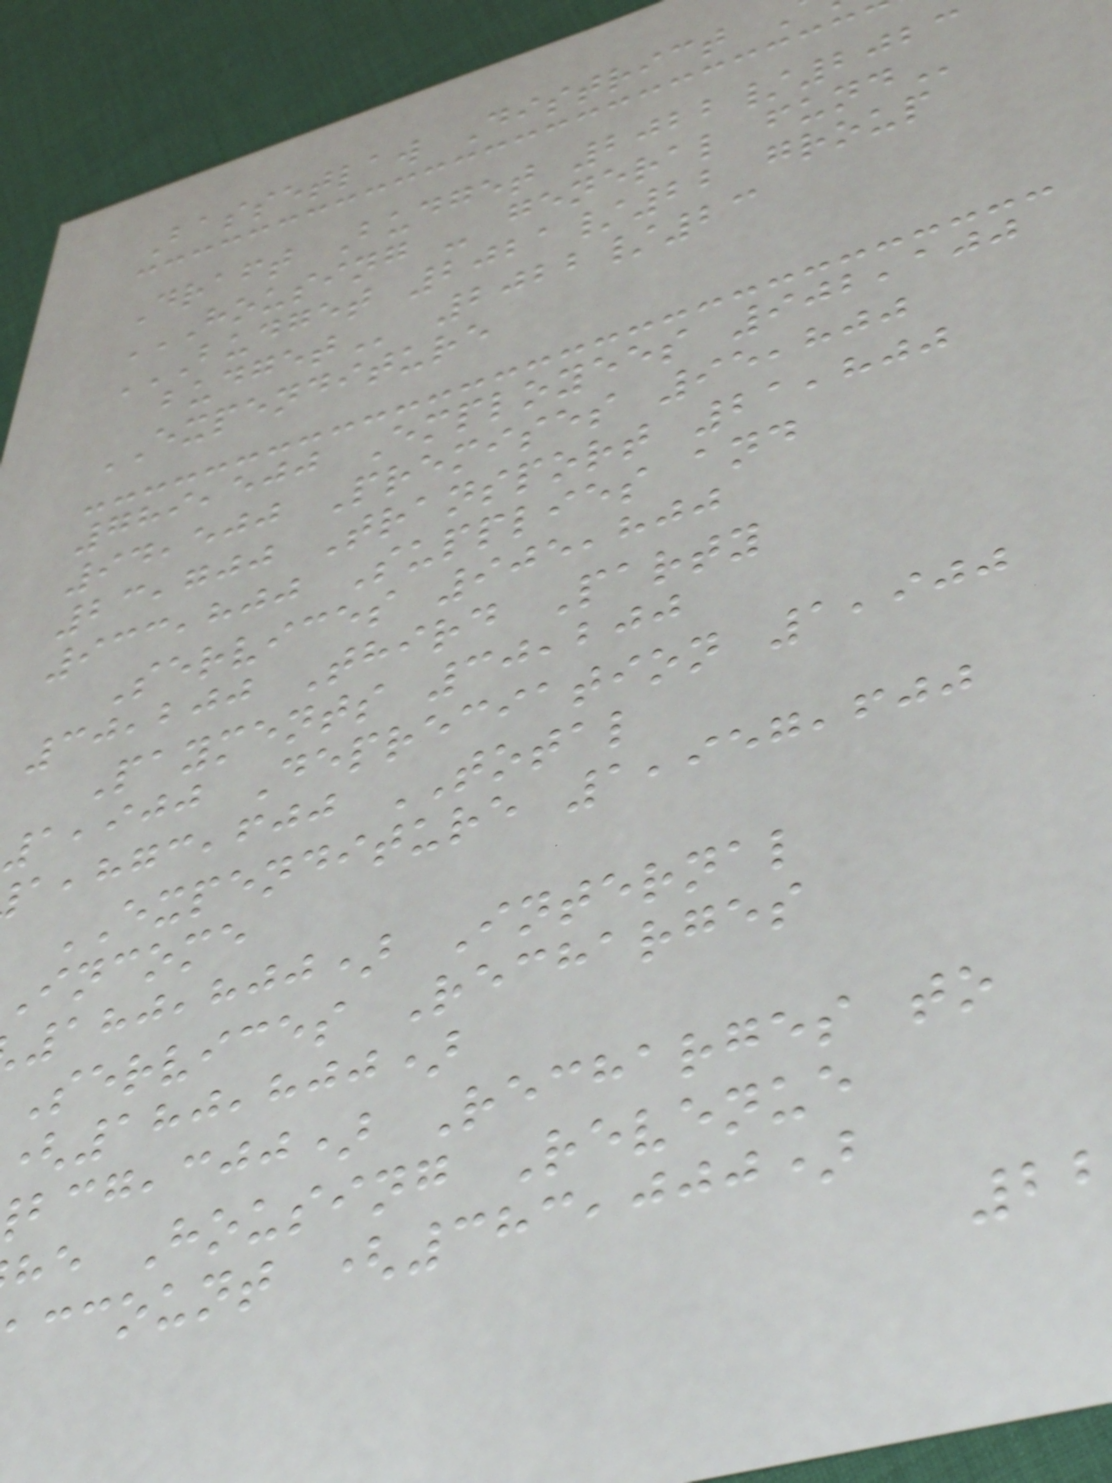Bassetlaw District
Draft Budget 2022/2023
HOUSING - GENERAL FUND
BUDGET 2021/22 GROUP
2022/23
EXPENDITURE
789,500 Employees 902,100
94,500 Premises 95,800
23,700 Transport 21,800
933,800 Supplies and
Services 905,800
30,200 Third Party
Payments 30,200
1,900 Depreciation 1,900
,fjj TOTAL
EXPENDITURE 1,957,600
income
180,800) Internal
Services Recharges
180,800)
,cjj) Recharges to
he Housing Revenue
ccount (383,000)
